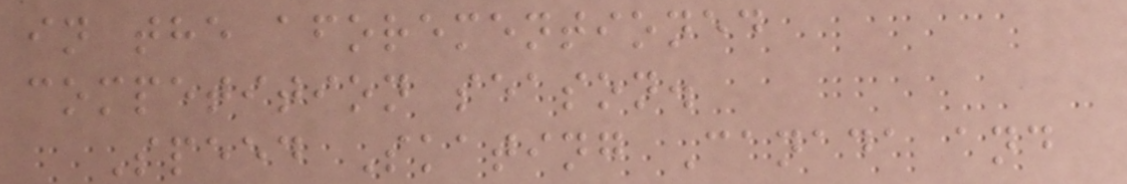in the aforementioned
competition season.
Speed Skating Canada and
